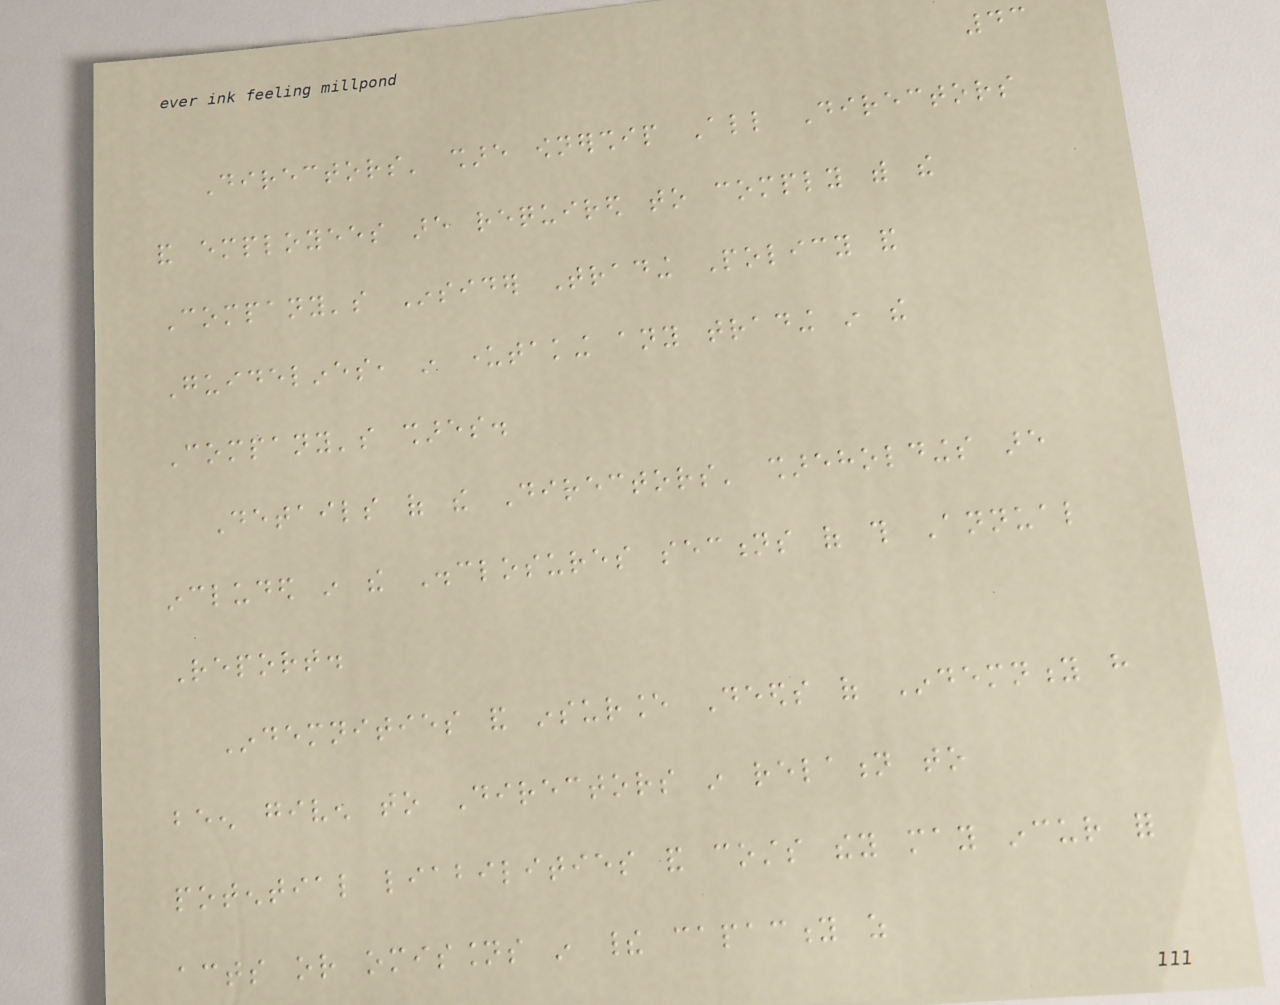43
Directors' share ownership All Directors
and employees are required to comply with the
Company's Insider Trading Policy and
Guidelines, in undertaking any trading in the
Company's shares.
Details of the Directors' shareholdings are
included in the Disclosures sections of this Annual
Report.
Indemnities and insurance Deeds of Indemnity have
been given to Directors in relation to
potential liabilities and costs they may incur for
acts or omissions in their capacity as
